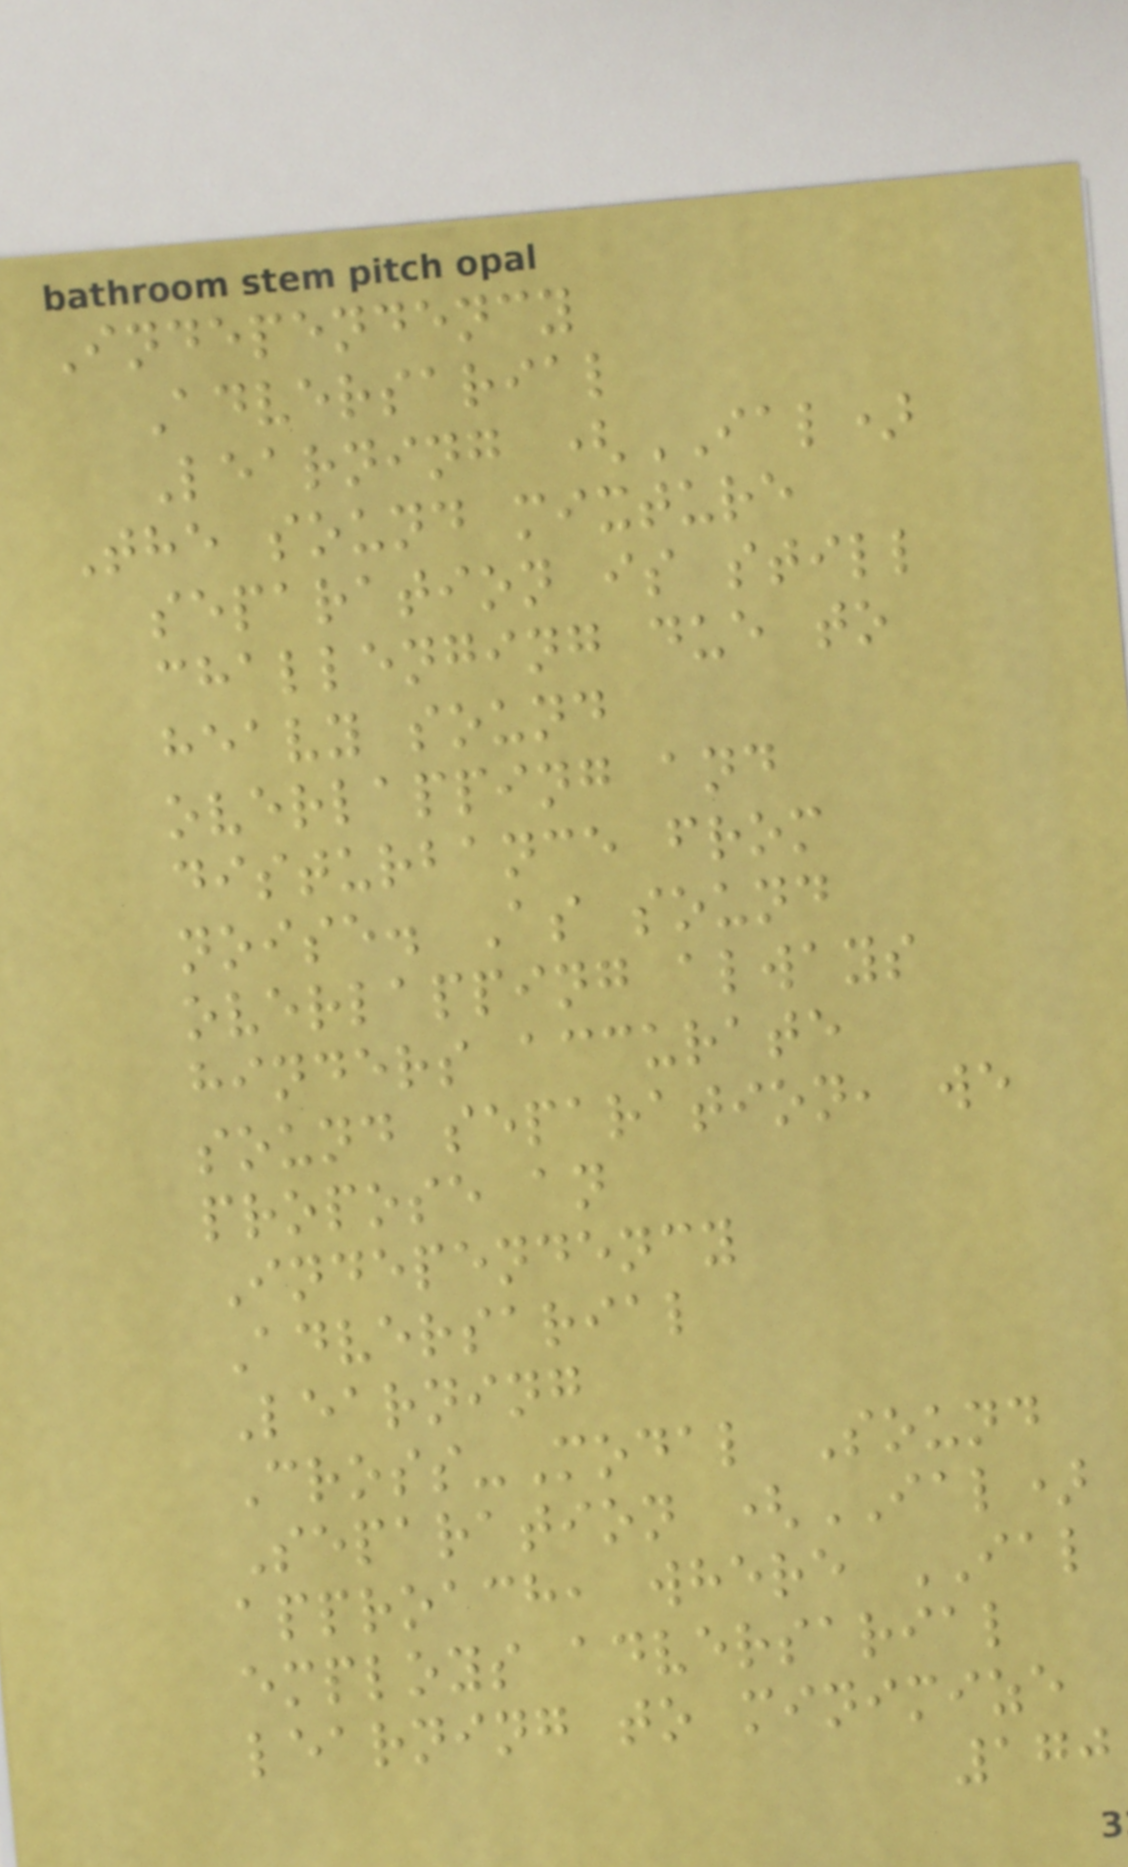Independency
Adversarial
Learning (IAL)
The sound mixture
separation is still
challenging due to
heavy sound
overlapping and
disturbance from
noise. As sound
overlapping always
hinders accurate
sound separation, we
propose an
Independency
Adversarial
Learning
Cross-Modal Sound
Separation (IAL)
approach, where IAL
employs adversarial
learning to minimize
170
